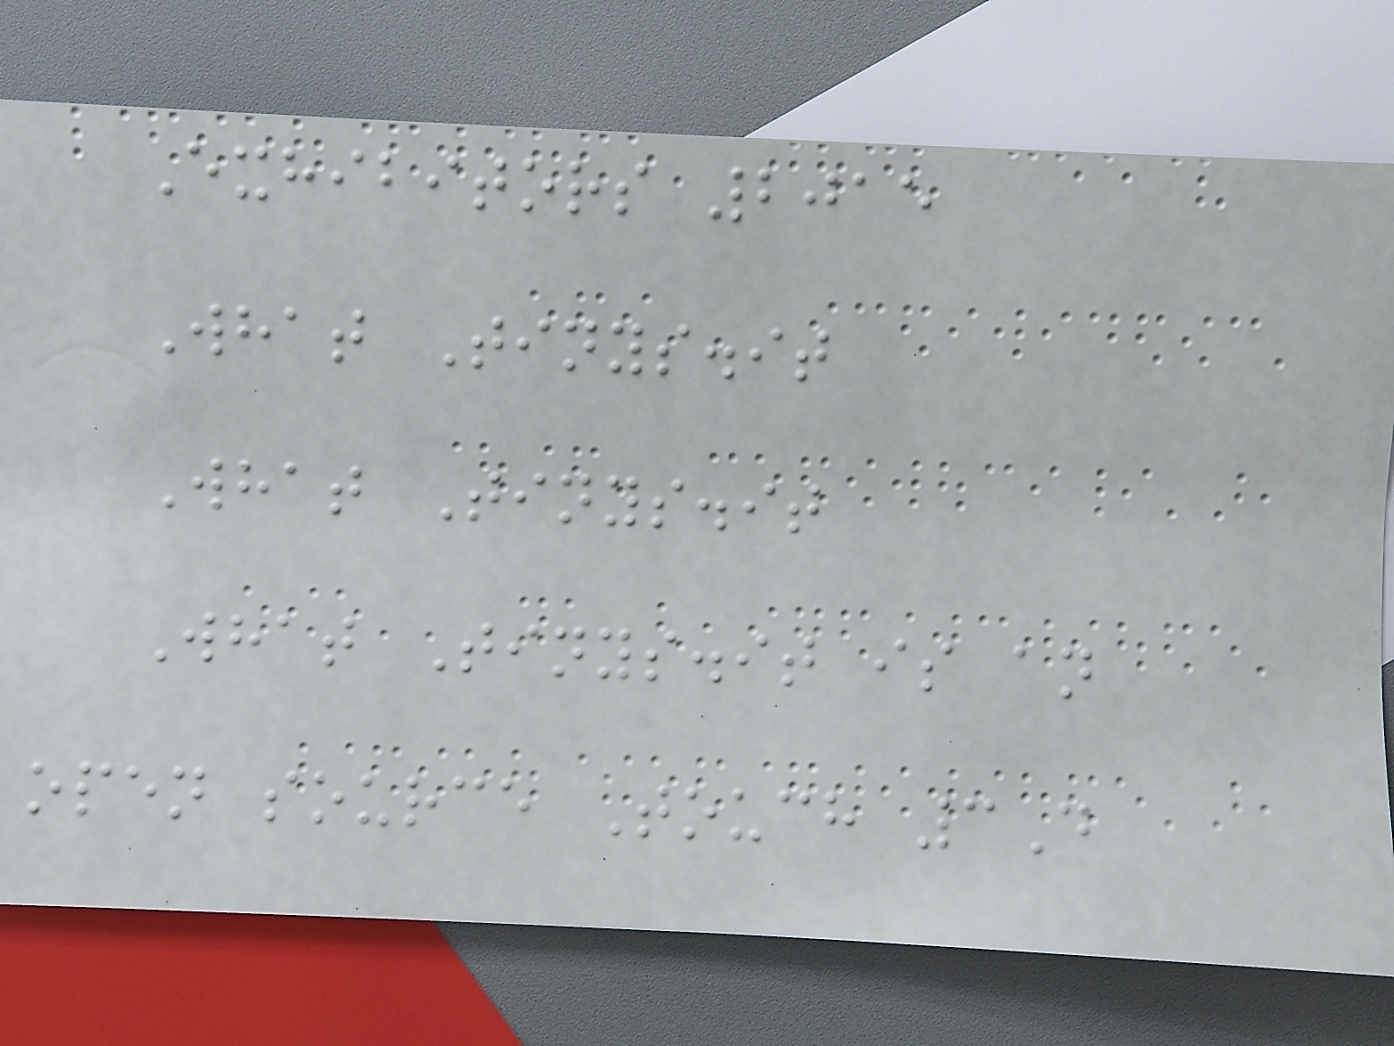Exhibitors 2015
What Tinys.it
What Tinys.it
What Tinys.it is an
open source Touch 3D
